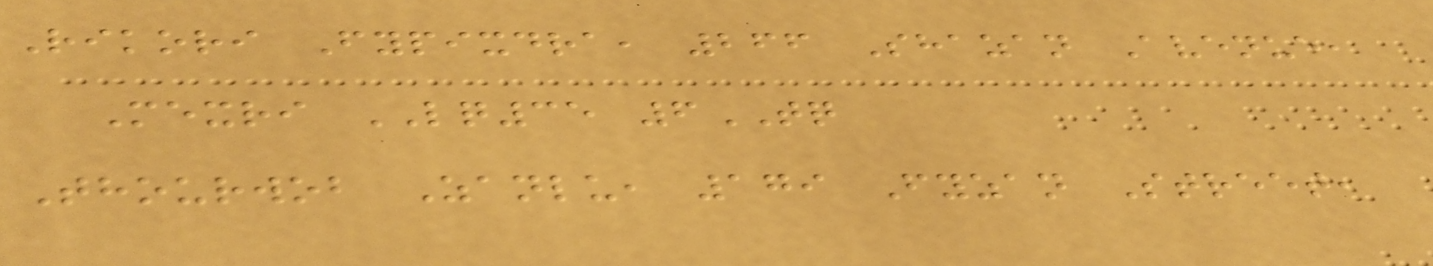Rikori Fypixdra, 266 Shazan Avenue,
Mexri LQ35 6TQ
Thourwob Zanlu, 179 Fyzan Street,
